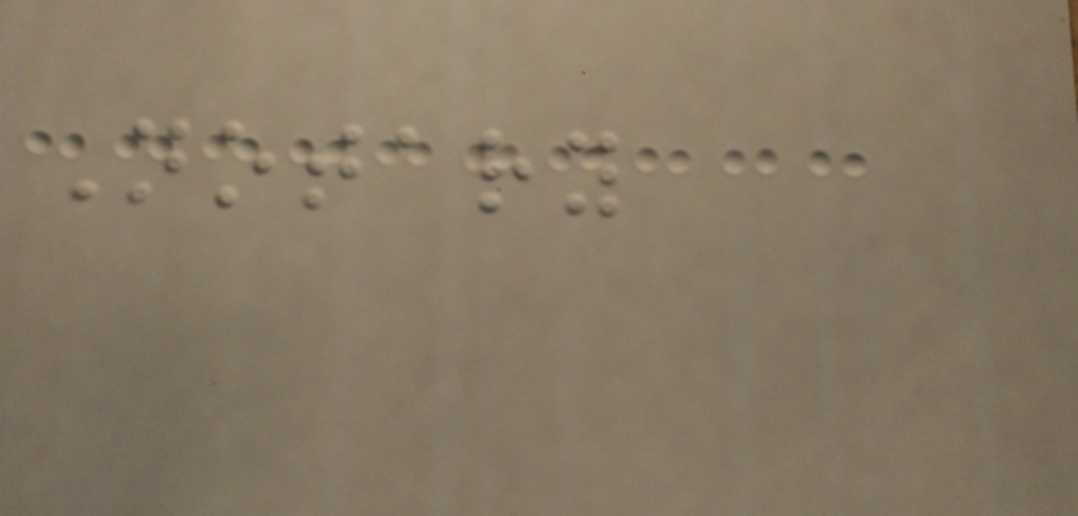Notary
